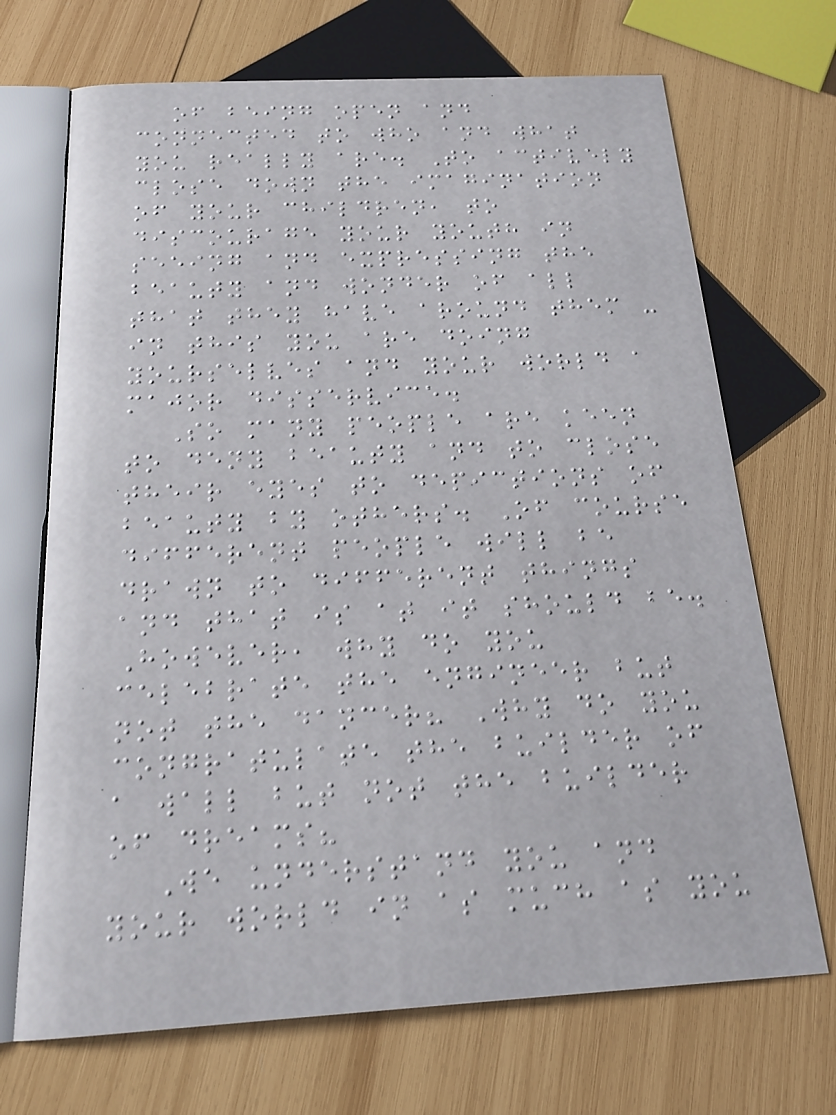of being open and
connected to who and what
you really are. To actively
close down the imagination
of your children, to
discourage your youth in
seeing and expressing the
beauty and wonder of all
that they have around them -
in this you are doing
yourselves and your world a
major disservice.
So many people are keen
to deny beauty and to close
their eyes to depictions of
beauty by others. Of course
different people will be
drawn to different things
and that is at it should be.
However, why do you
celebrate the engineer but
not the dancer? Why do you
congratulate the builder of
a wall but not the builder
of dreams?
We understand you and
your world in as much as you
